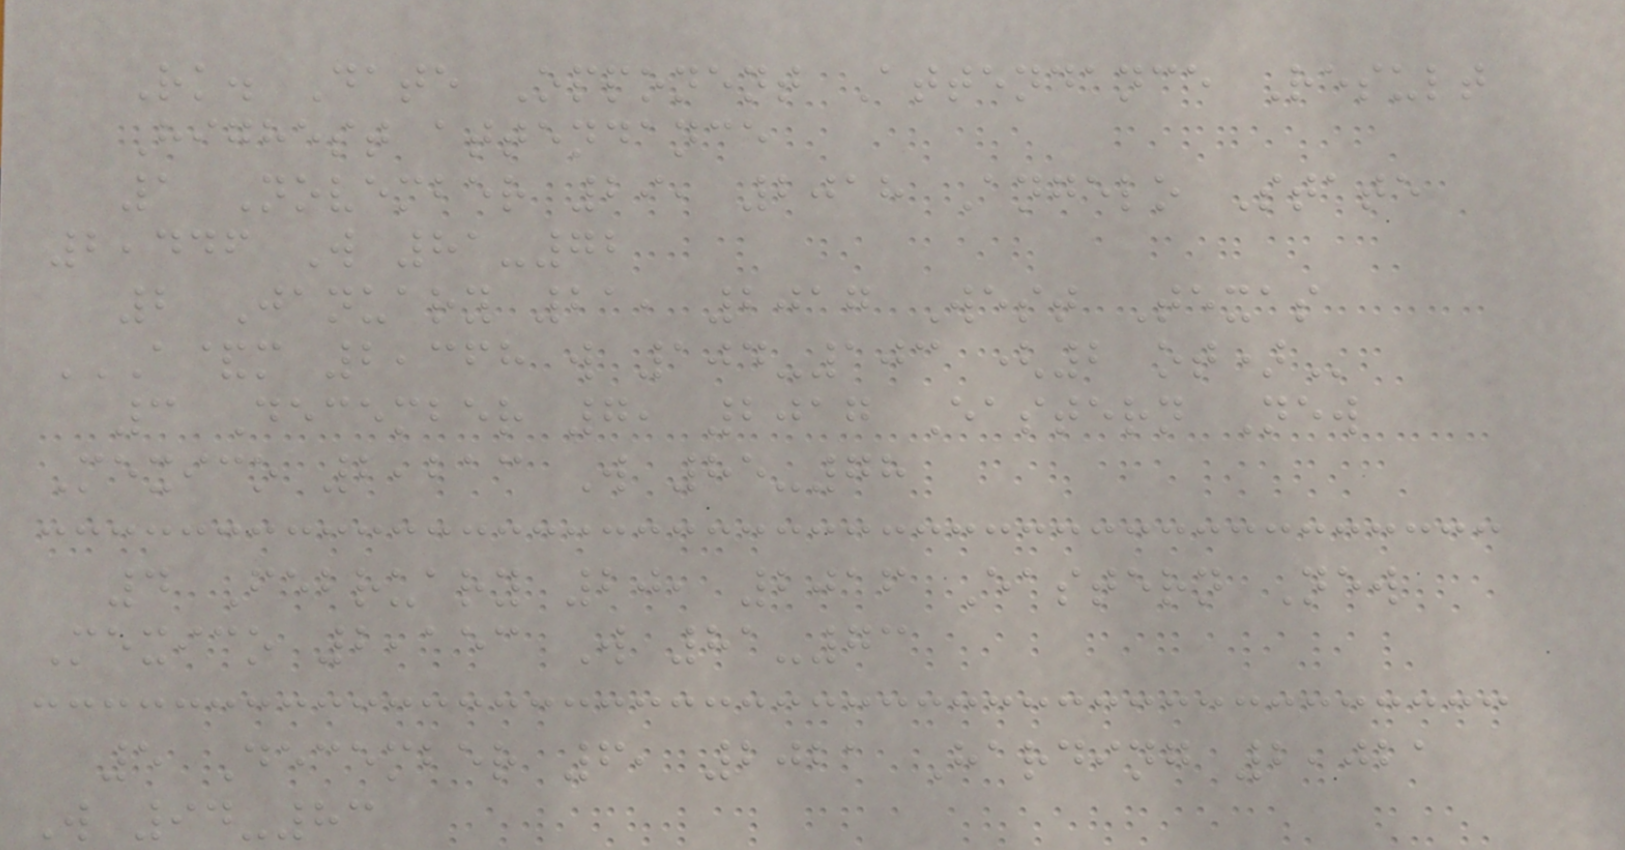Rk. Date Opponent Attendance Result
Highest attendance
1 November 29, 2018 Angelo State
2,446 W 81-72
2 January 21, 2017 West Texas
A&M 2,368 W 104-103 (2 OT)
3 December 7, 2017 Eastern New
Mexico 2,213 W 85-78
4 February 20, 2016 Eastern New
Mexico 2,153 W 81-73
5 December 6, 2021 Harding 2,021
W 94-83
